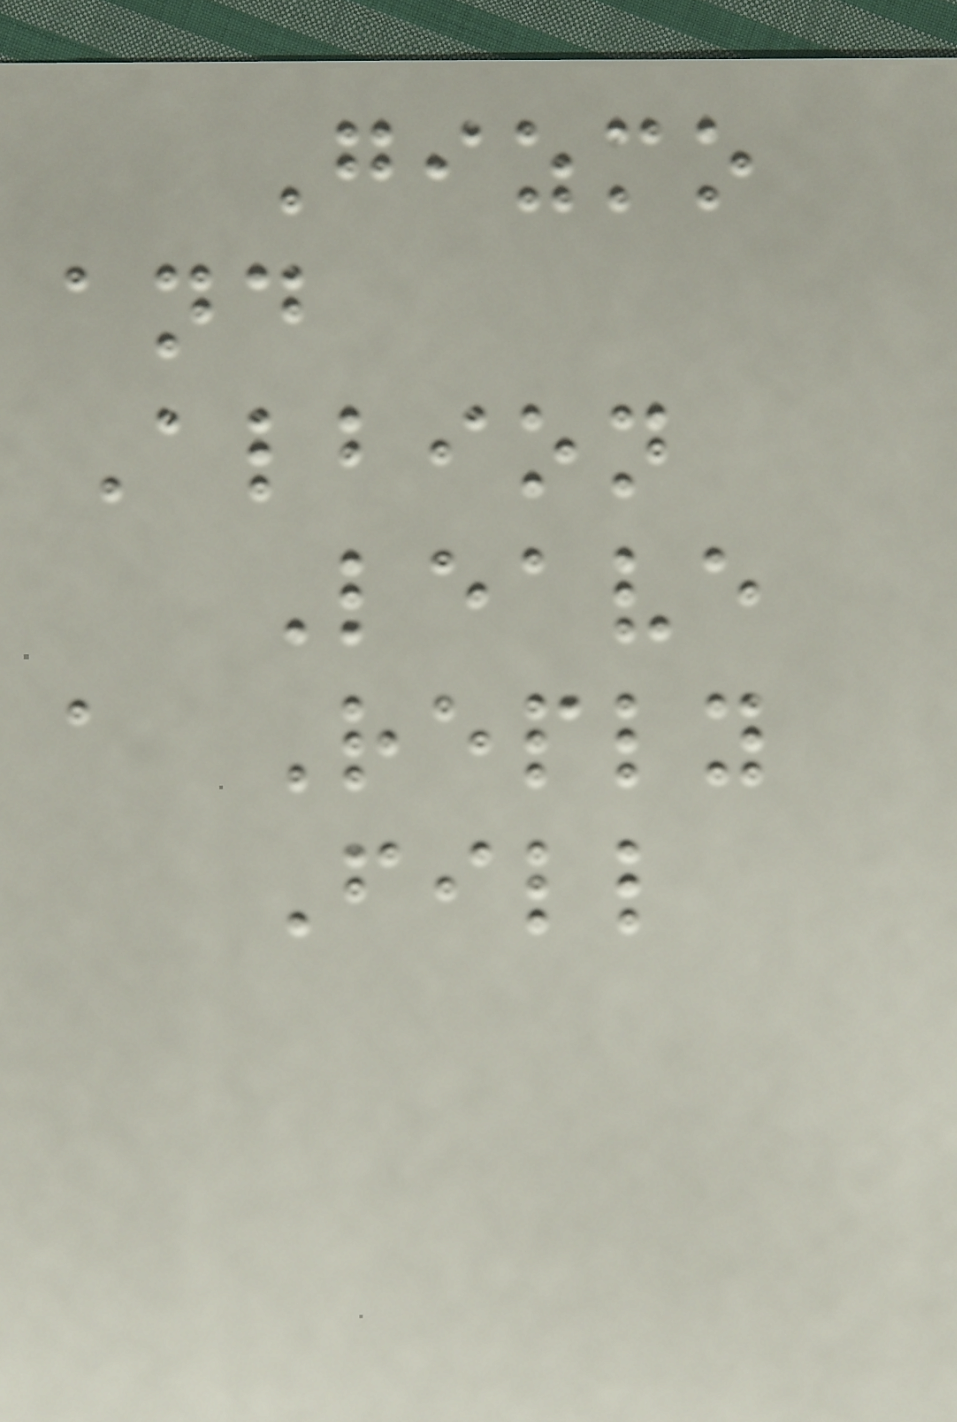Gizmo
and
Albion
Leave
a Reply
Fill
